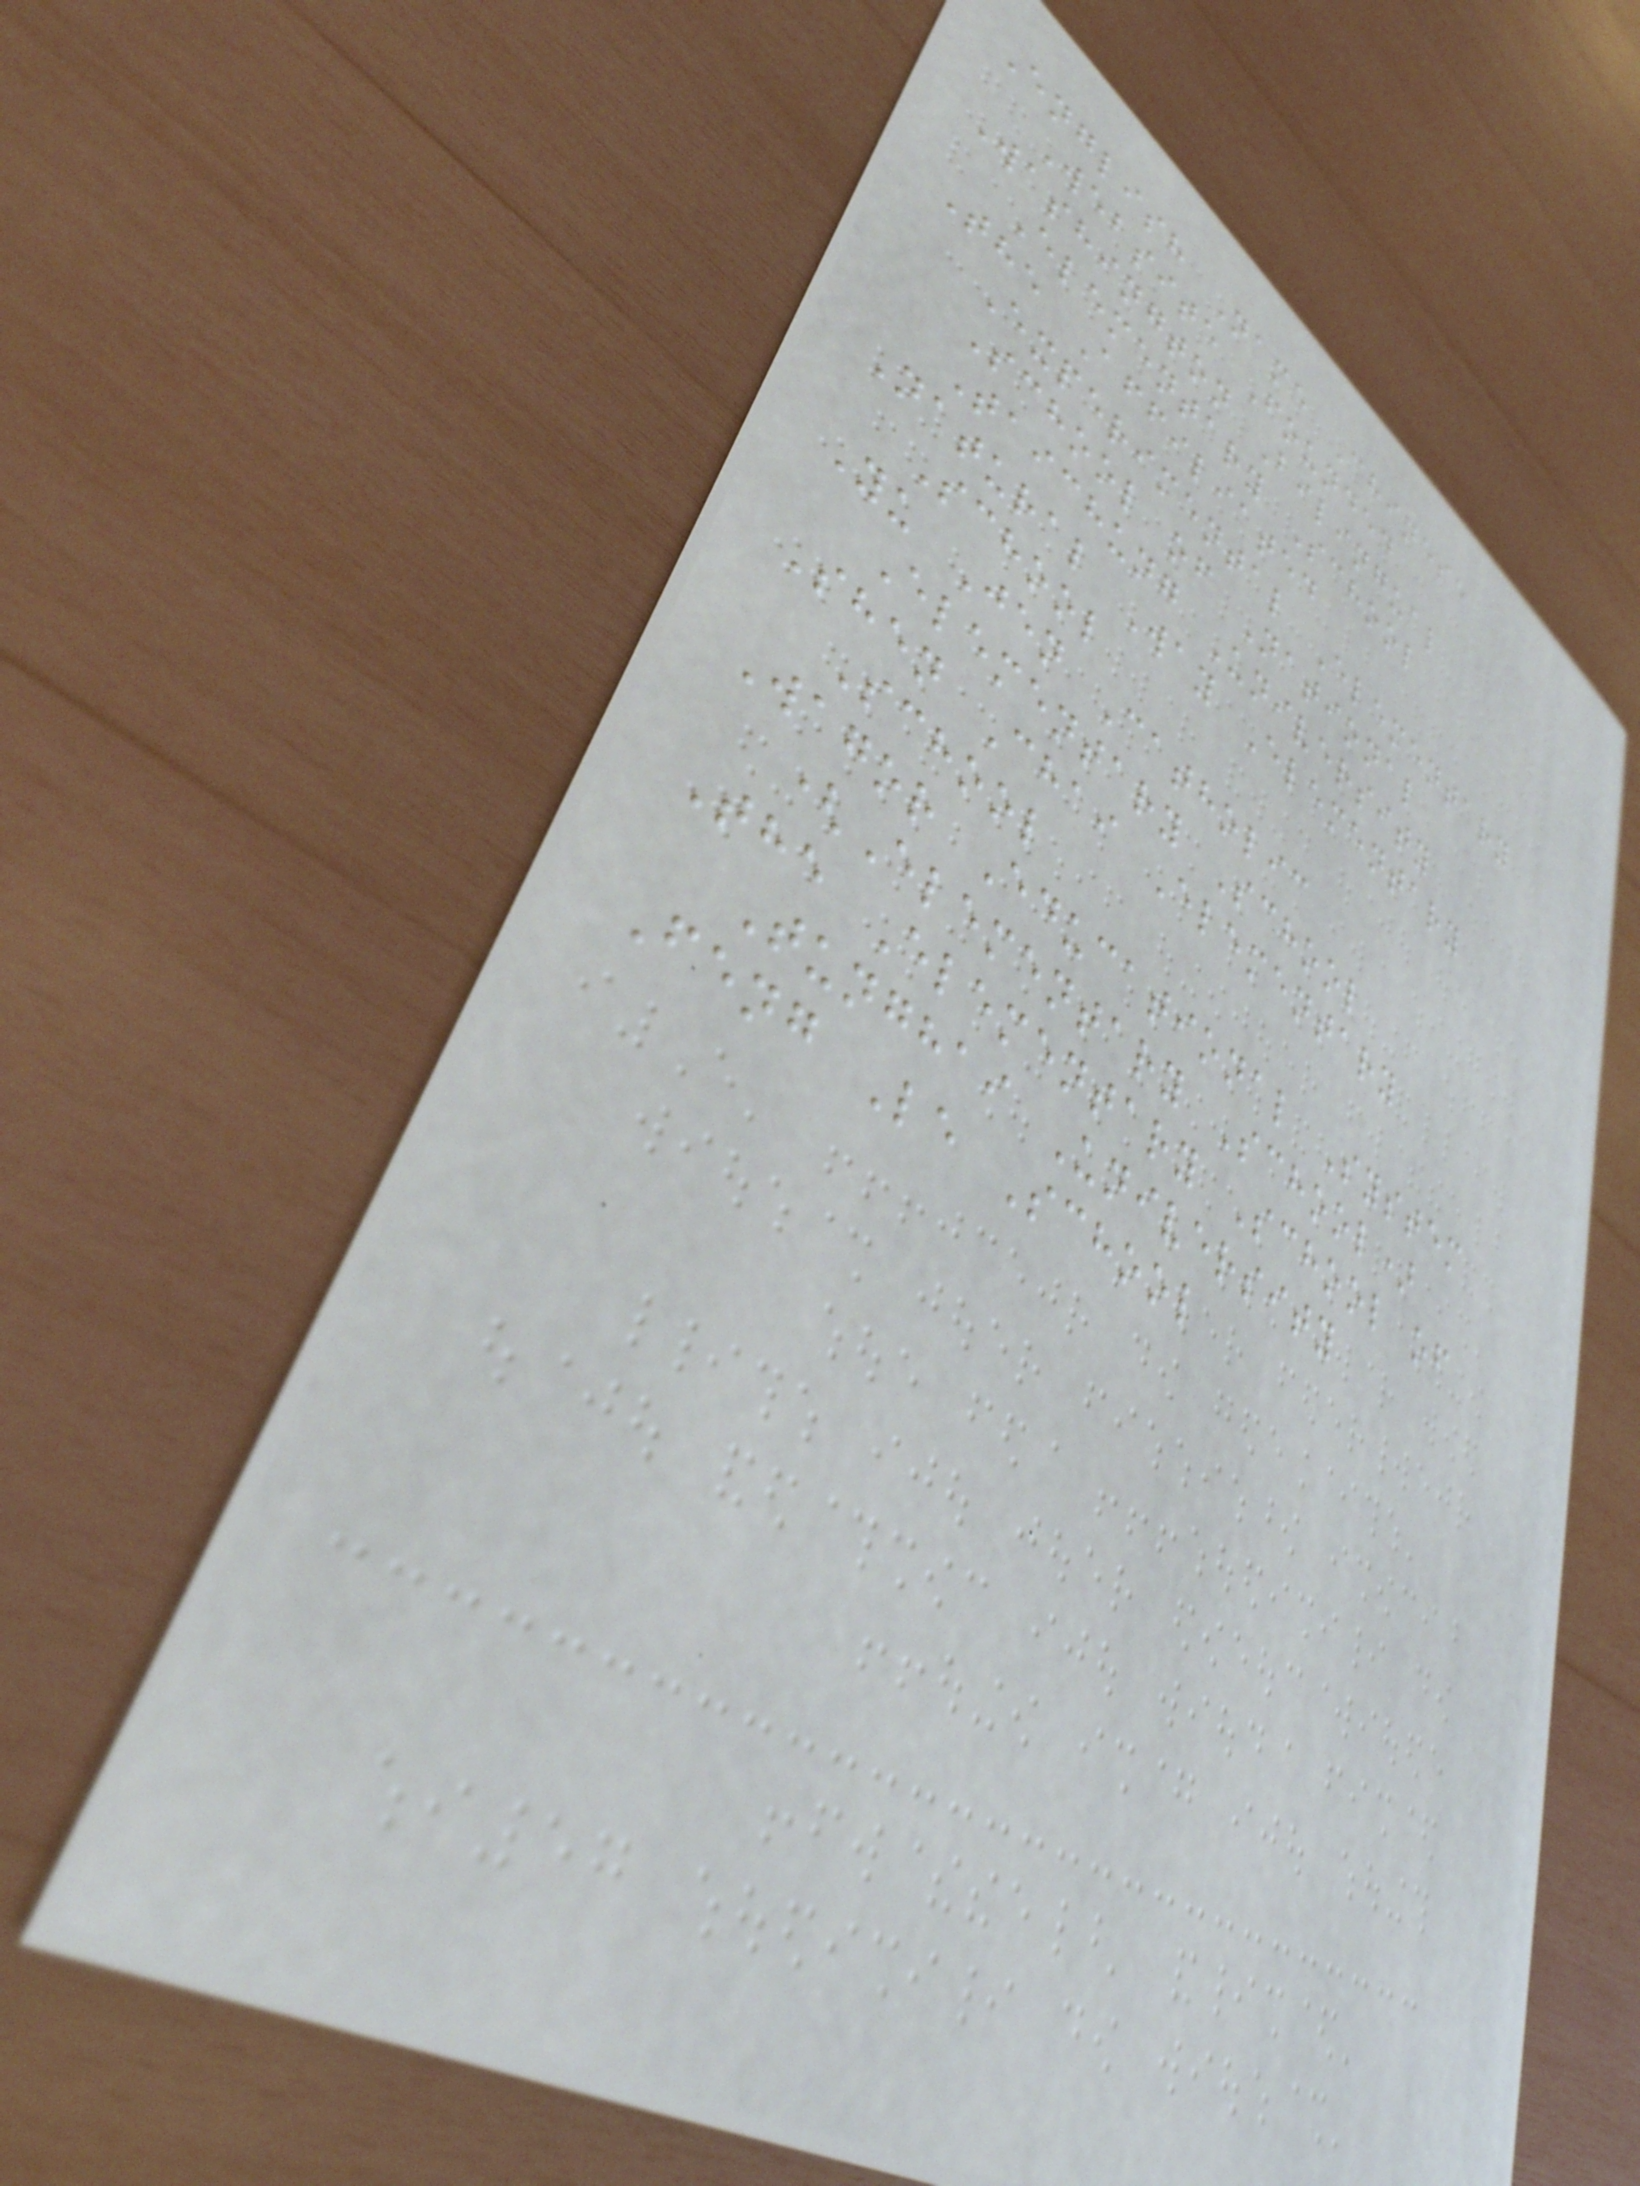English Name Chinese
Website Founded
Washington Bilingual
Elementary School
The Affiliated
Experimental Elementary
School of National
Taichung University
Natural Way Elementary
School
Yu Jen Catholic
Elementary School
Shen Chai Elementary
School
Wagor Educational System
(Elementary School)
The Elementary School of
Tunghai University
Feng Le School
